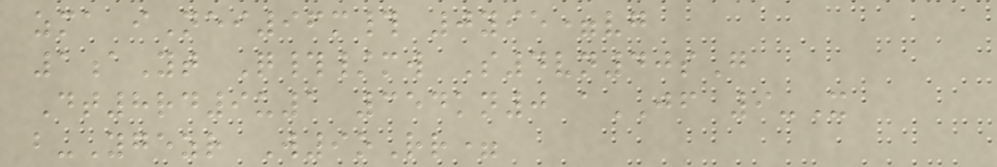zma iNei96m# 0yie=vg
1aYt Q#/mw S4vn40sG
Dt8rd9u1 354kn0 aJF 9-X
b-Ygezr W9oRr=
